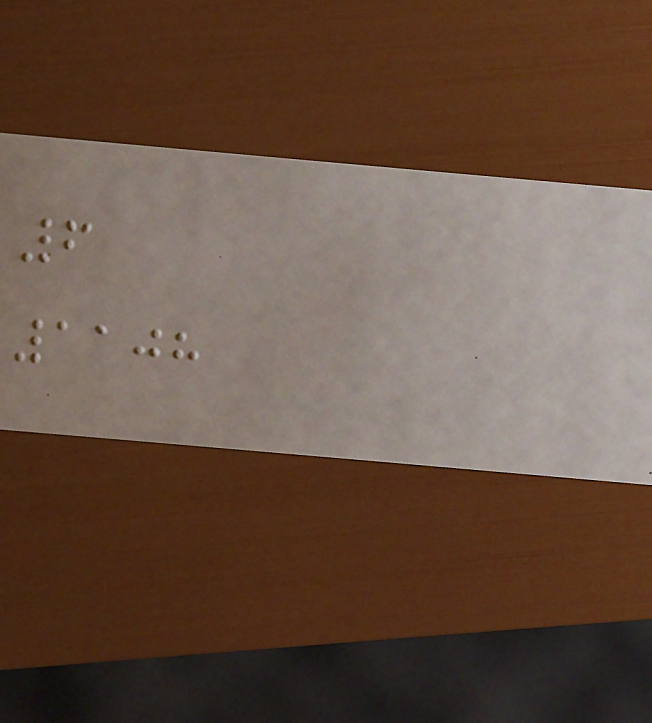6
1108
